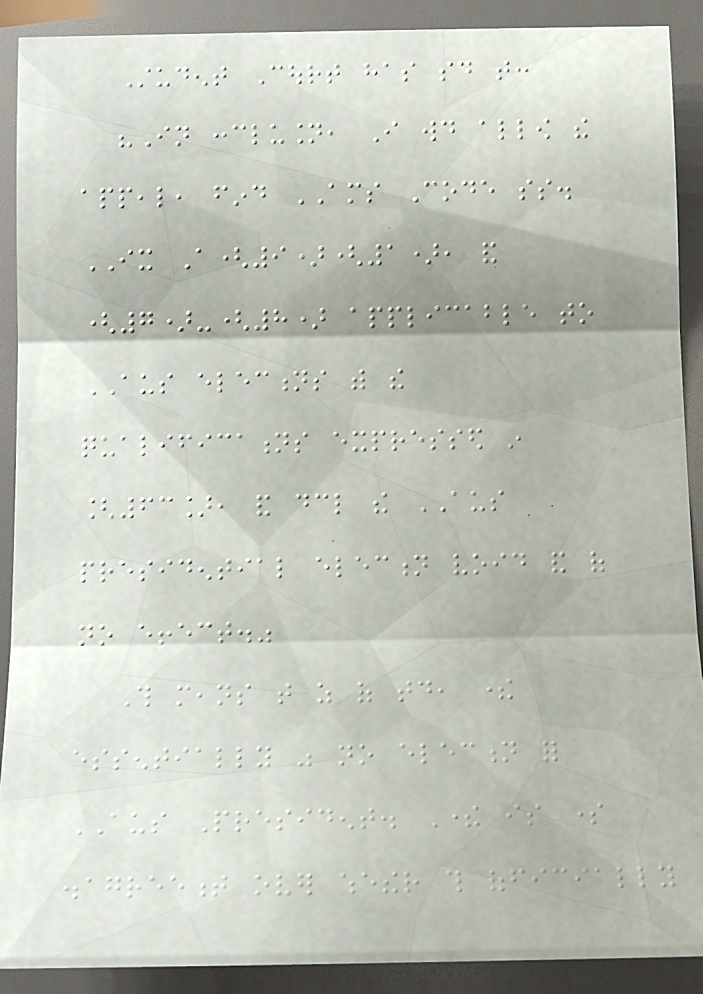Student Court has said that:
"In conclusion, I would allow the
appeal, find AMS Code ss.
IX A(9)(1), and
(7)-(8) applicable to
AUS elections with the
qualifications expressed in
[63], and declare the AUS
presidential election void and of
no effect."
This means that as of today, there
essentially was no election for
AUS President. There is some
disagreement over whether this officially
